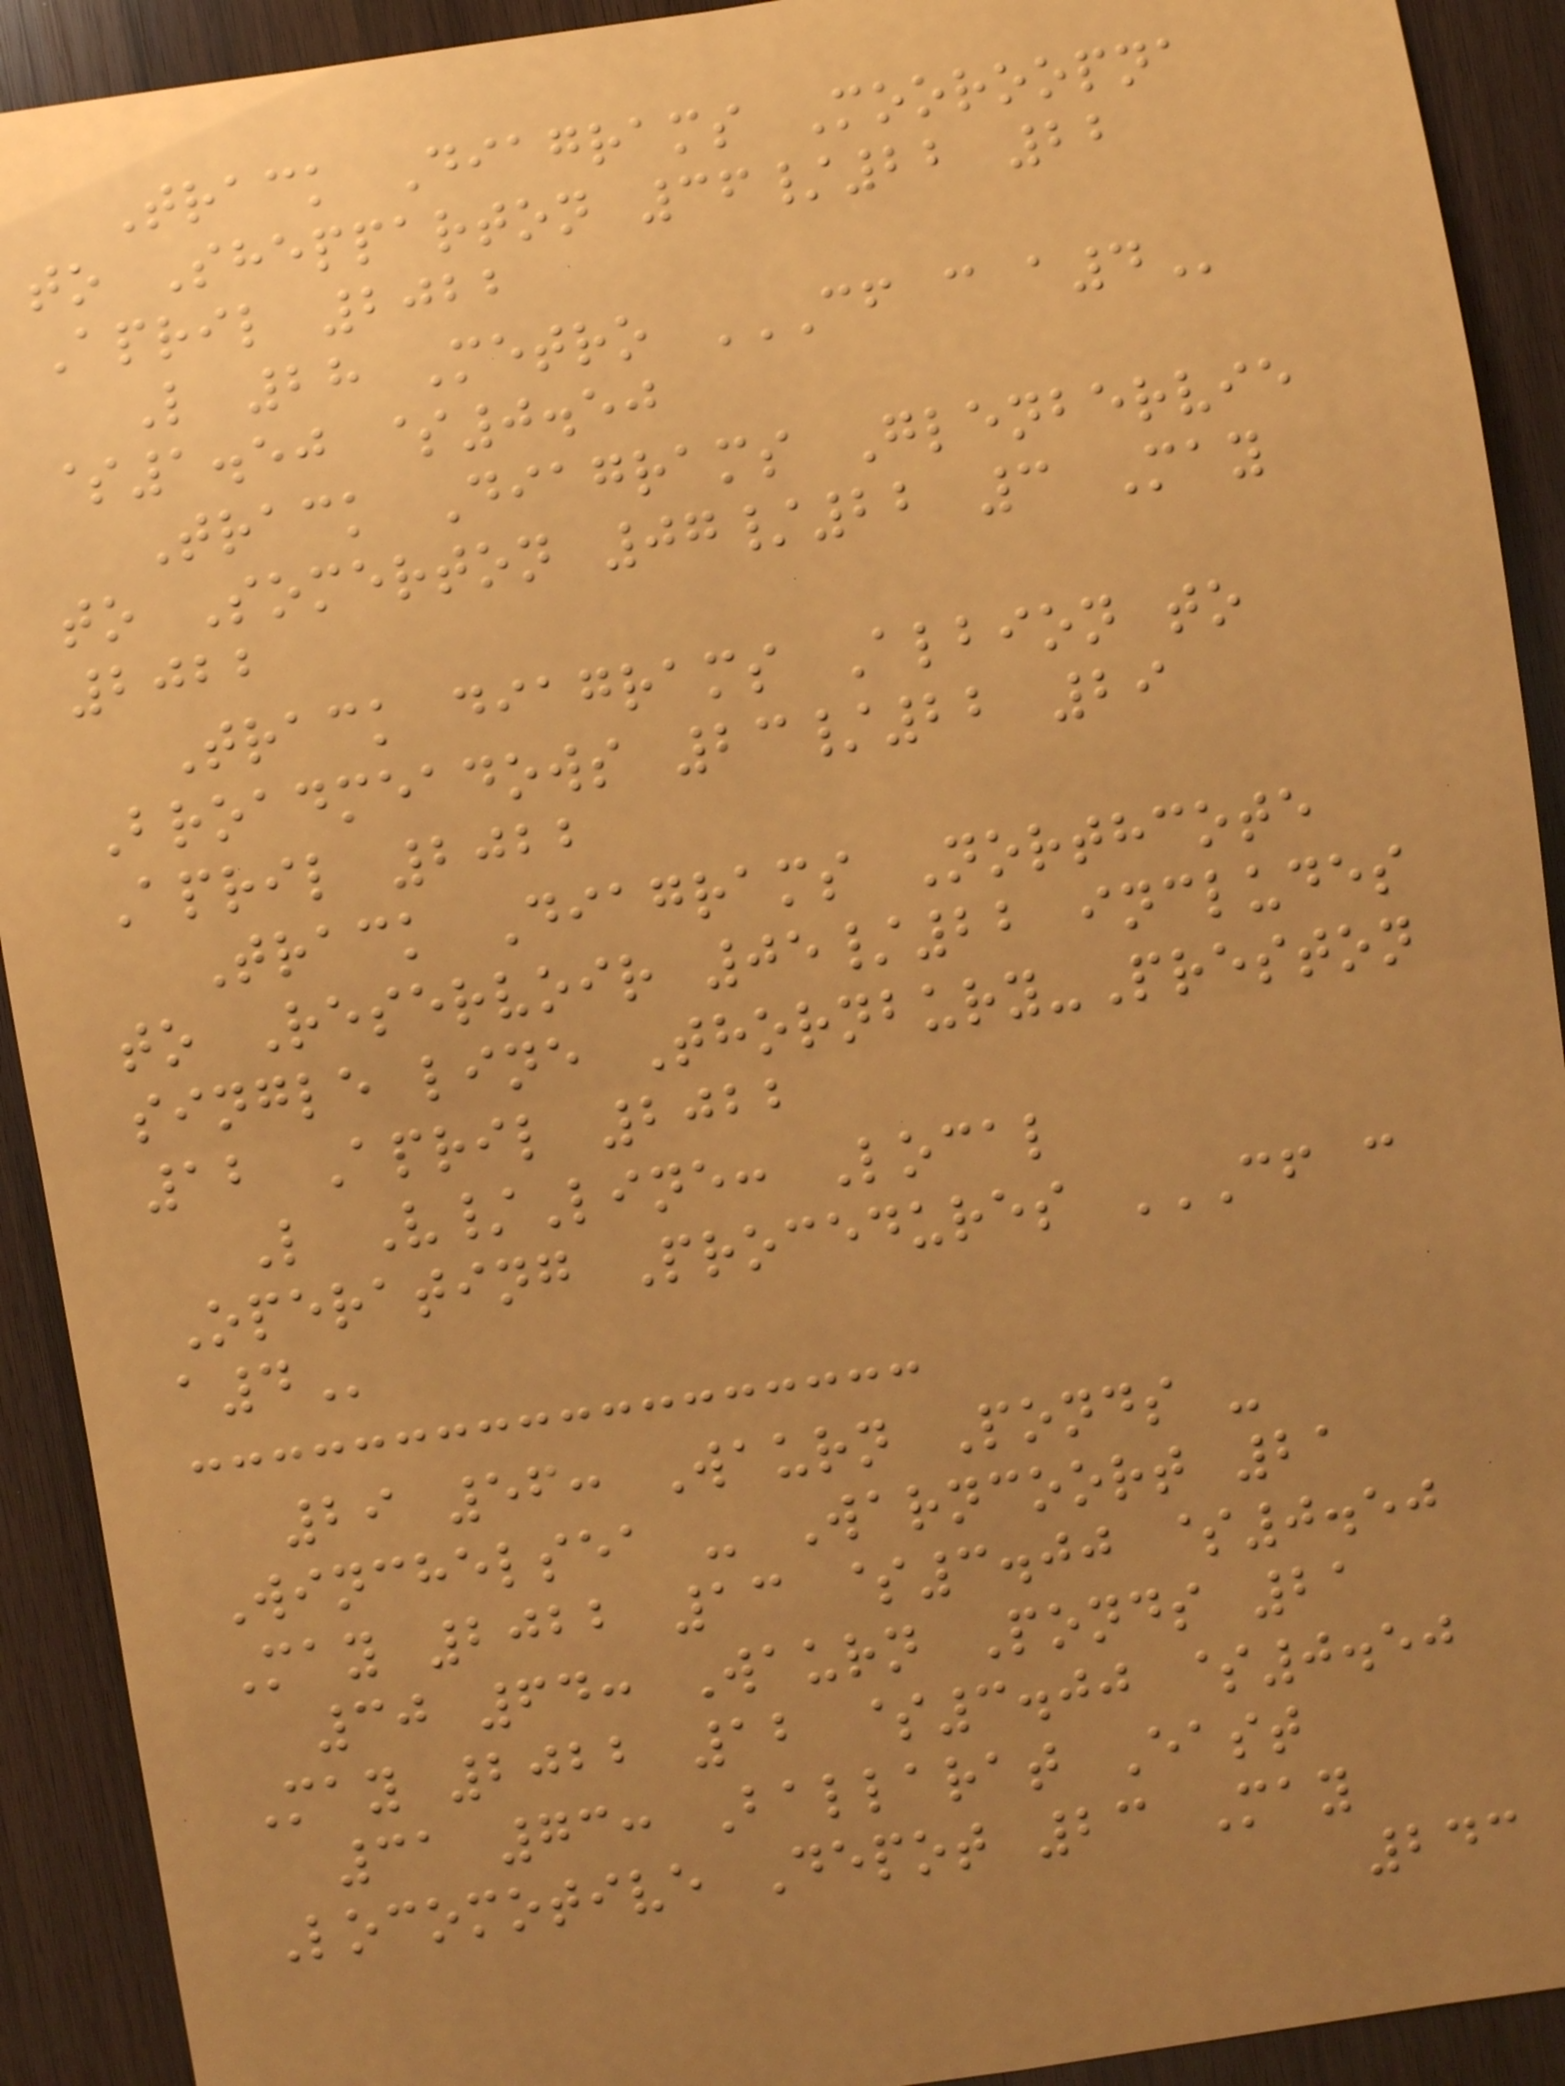Track Diagrams Mooroopna
to Shepparton 36/22 22
April 2022
L 28 Metro CF C A4
$1.50 $0.50
Track Diagrams Glenbervie
to Somerton 07/22 3 May
2022
Track diagrams Albion to
Broadmeadows 23/22 29
April 2022
Track Diagrams Northcote
to Reservoir 05/22 includes
single line Thornbury-Preston
12 April 2022
L V/Line: Local
Operating Procedures CF C
A4
29 56: Waurn Ponds -
Winchelsea - Warncoort 21
May 2022 13 $3.00 $0.50
30 64: Waurn Ponds 21
May 2022 12 $3.00 $0.50
31 73: Ballarat East
Locomotive Depot 23 May
243
